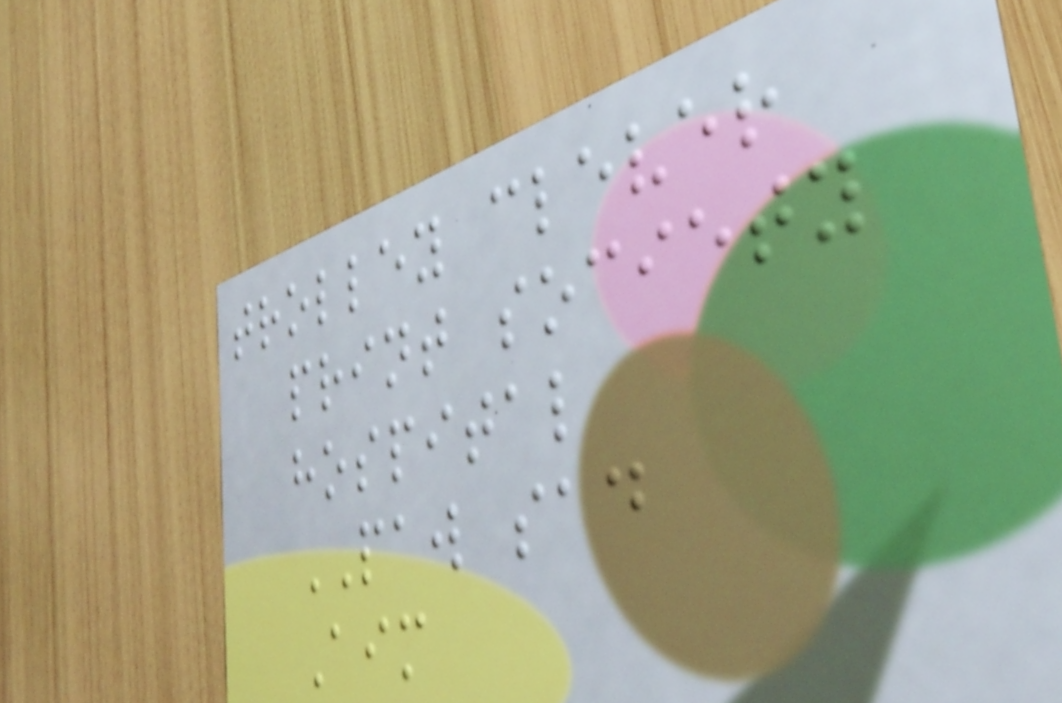trolley clever
print society
hospital
PAW sad
Aim
